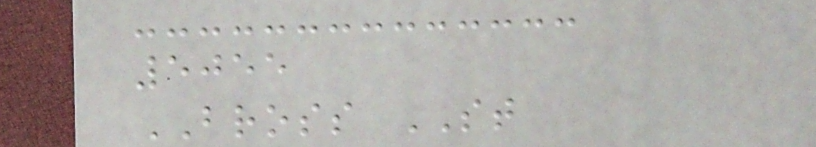5055
BROSS ST
